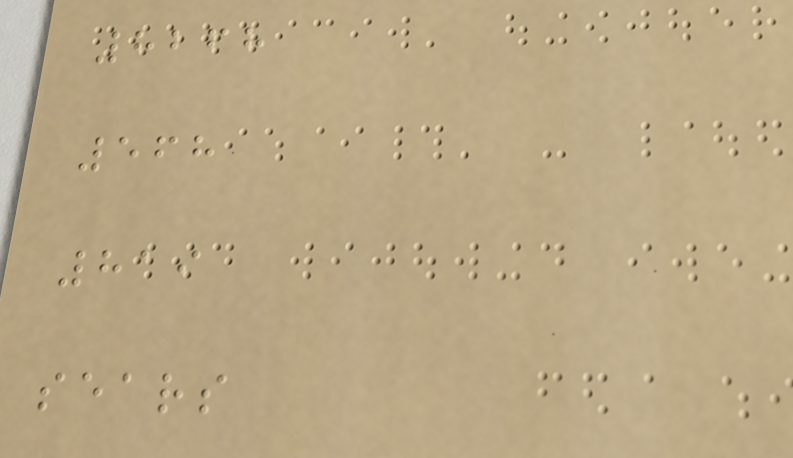8268
568
819
sears
